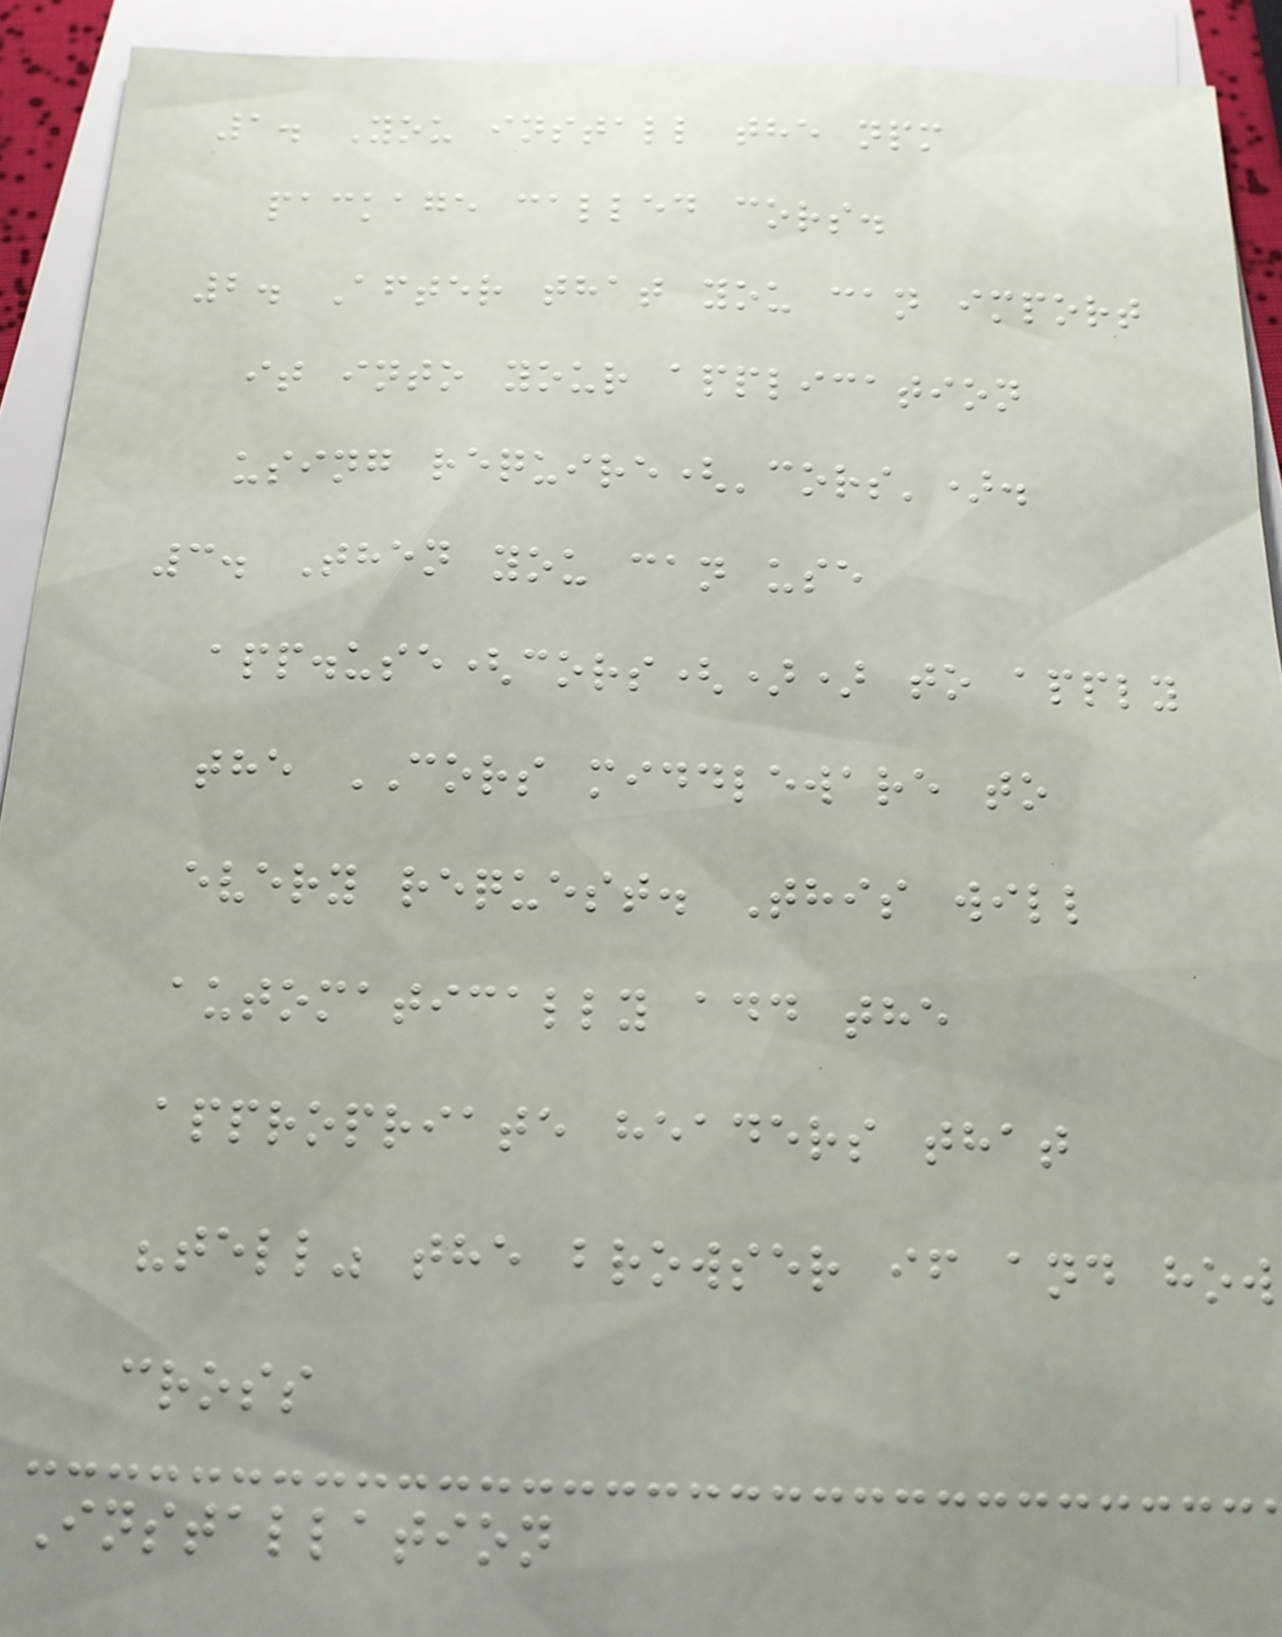1. You install the npm
package called cors.
2. After that you can import
it into your application
using require('cors').
3. Then you can use
app.use(cors()) to apply
the CORS middleware to
every request. This will
automatically add the
appropriate headers that
"tell" the browser if and how
cross
Installation
